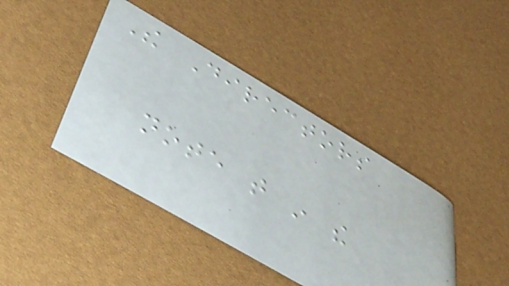The Directors
note that in the
